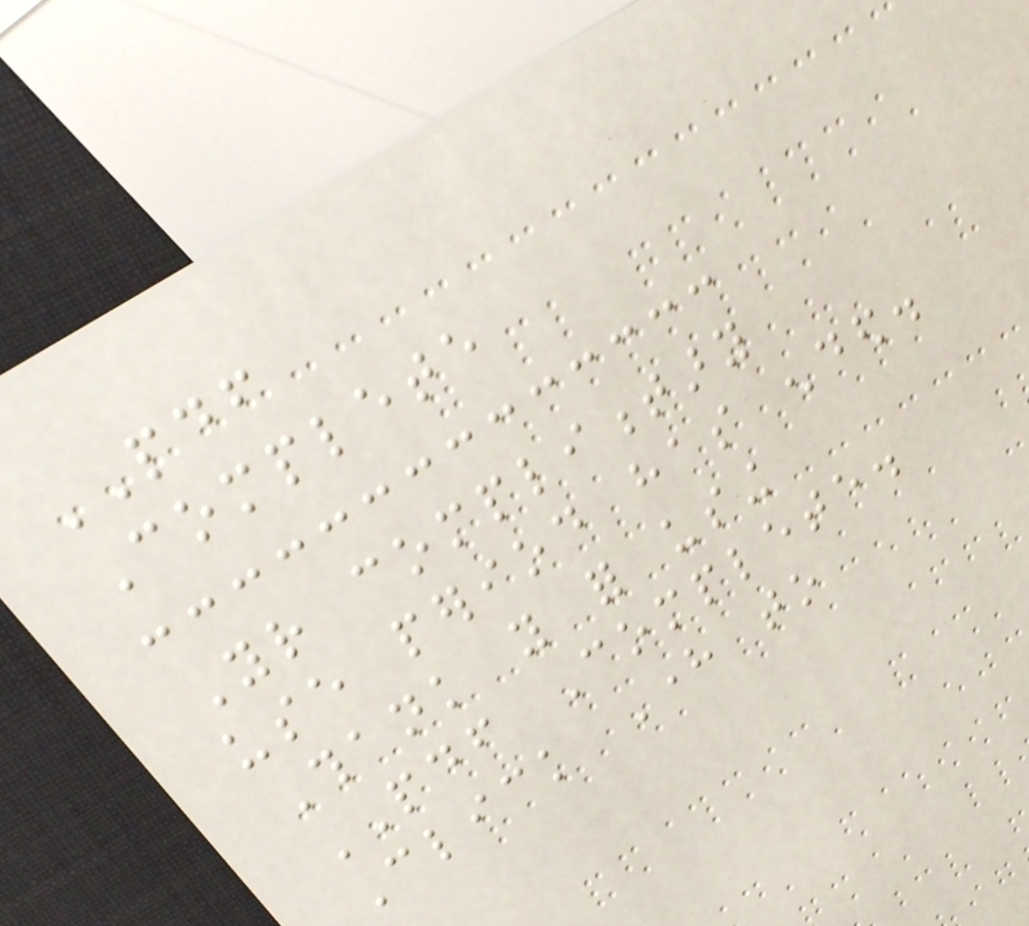PDF
Complete
Your complimentary
use period has ended.
Thank you for using
PDF Complete.
Click Here to
